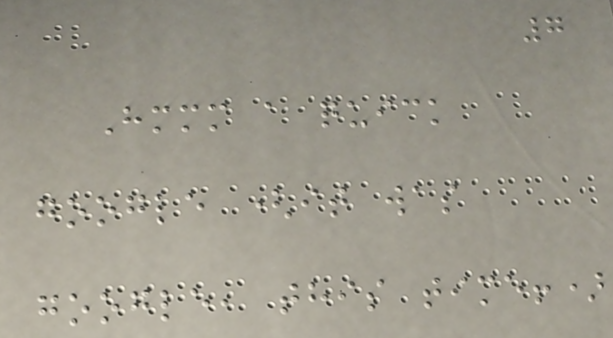7
Hmmm a quick
google (it was
google, this time!)
